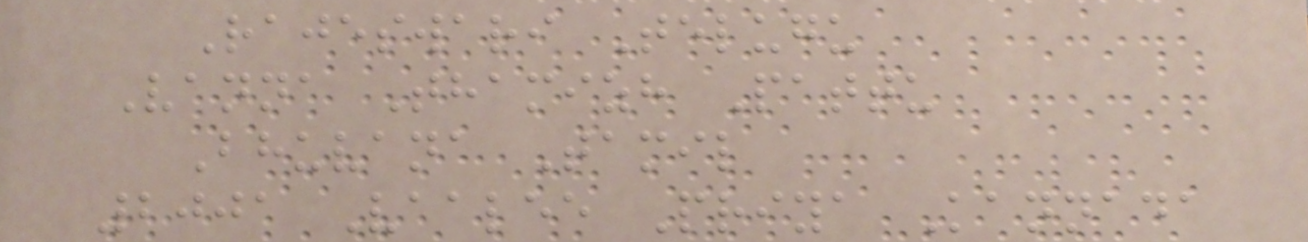Rajeswari Telugu
Vanna Thamizh Pattu
Bhuvana Tamil
2001 Vaalee Priya Kannada
